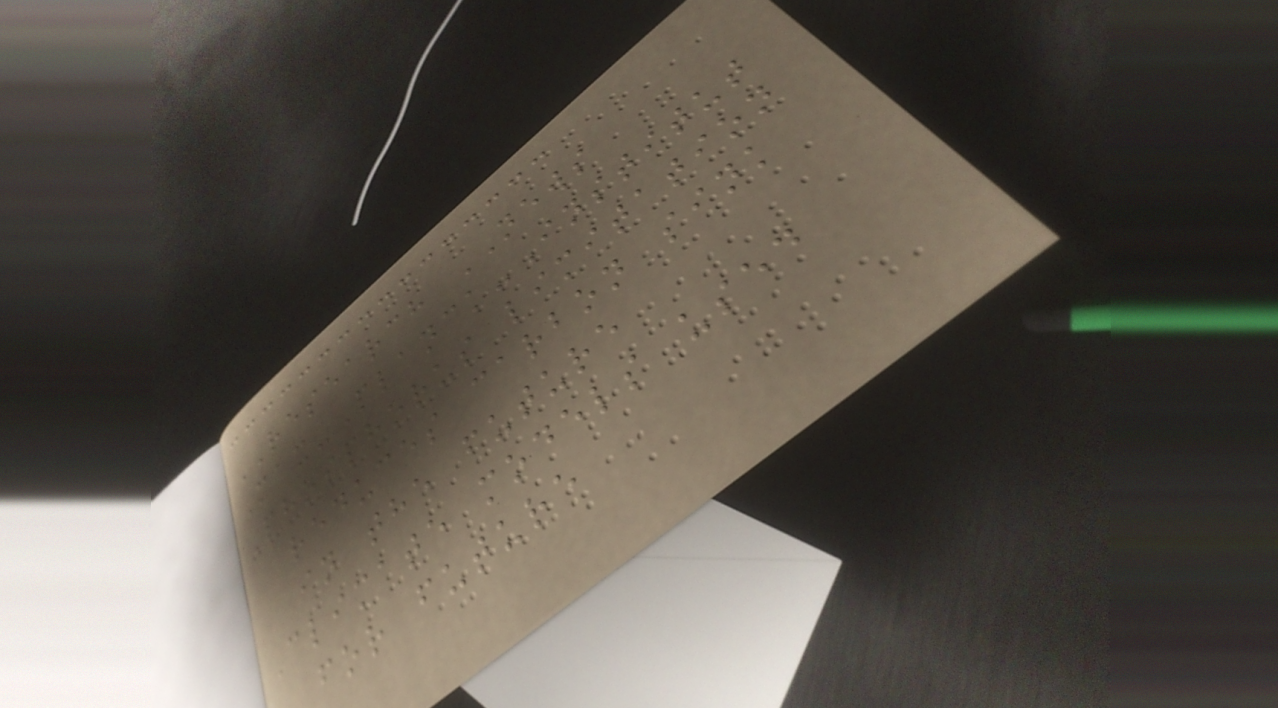RESEARCH NEWS
Max-Planck-Institut
Phosphorus limitation
reduces carbon sink
in the future
Climate models used
for future
